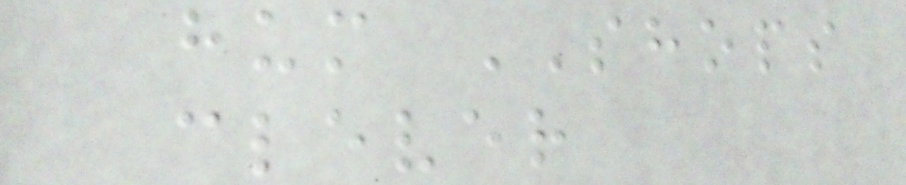hum SHOPS
clever
